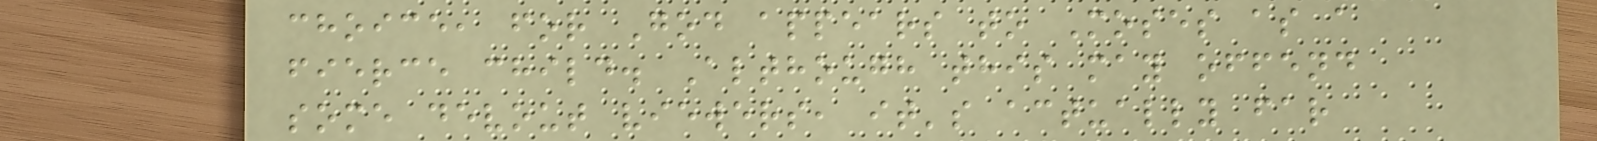choice, for God appears to Moses as a
fierce child. Although this may offend
some devout viewers, it's actually far
